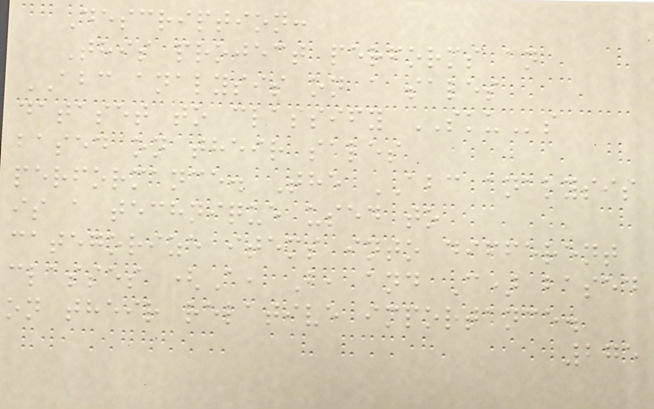Description:
This project performs an
ABC analysis on a sales
dataset to classify SKUs
based on their sales
performance. The ABC analysis
is a technique used to
categorize items into different
classes (A, B, and C) based
on their relative importance.
275
